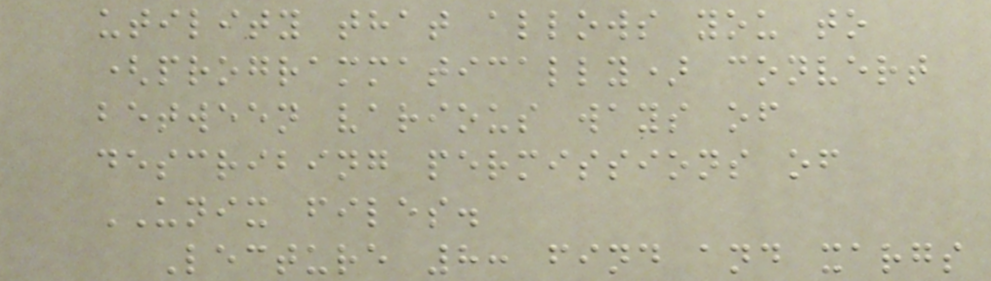utility that allows you to
(programmatically) convert
between various ways of
describing permissions of
UNIX files.
Lecture 8: find and xargs
